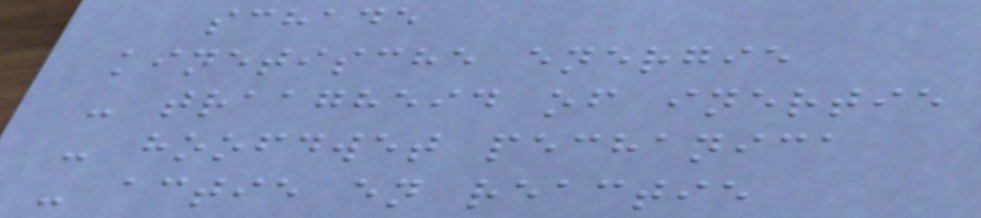schade
kinetische energie
- traagheid of inertie
- hoofdwet pechanica
- actie en reactie
